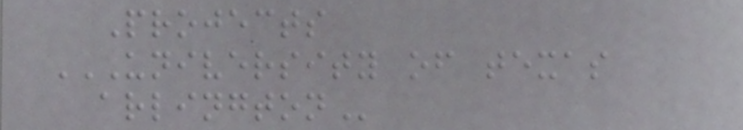Projects
UNIVERSITY OF TEXAS
ARLINGTON
